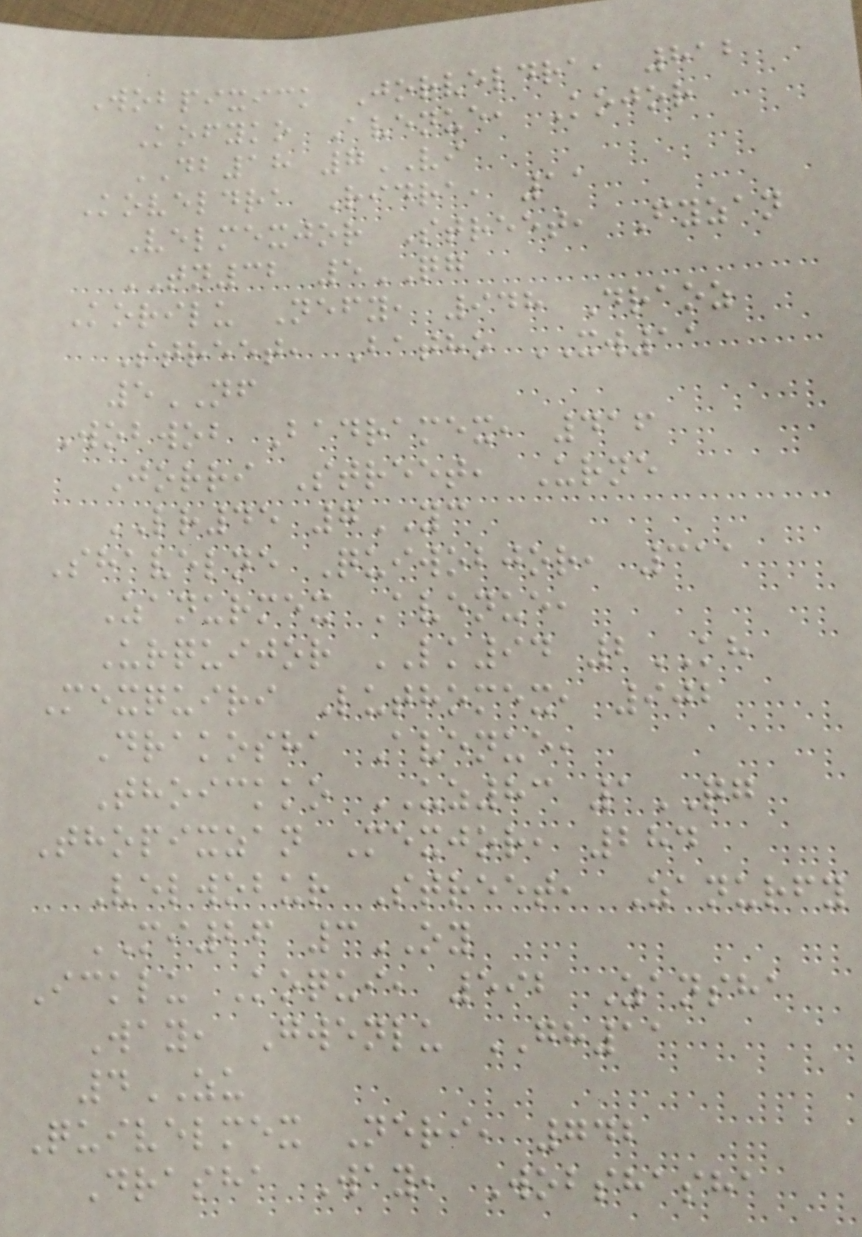Wobpixick Jorveldra, 812
Kofyko Avenue, Kojor
DB18 7VI
Koveldra Ridra, 11
Velmexjor Street, Fyzan
TN32 5QG
Korilu Nefy, 948 Draoz
Street, Batho XW11
5NF
Wobwob Badramex, 416
Jorri Street, Urne
LR45 7YC
Shavelne Quiwobjor, 311
Zanurmex Avenue,
Urquijor LK94 2KH
Mexquiri Luthomex, 902
Drakosha Avenue,
Thoickko UZ83 1QG
Thopixzan Mexjor, 284
Velwobur Street, Zanurfy
MI26 3OY
Icklu Koqui, 592 Zansha
Way, Gwenlu GH11
4ZU
Quivelmex Neri, 742
Drasha Way, Wobshasha
